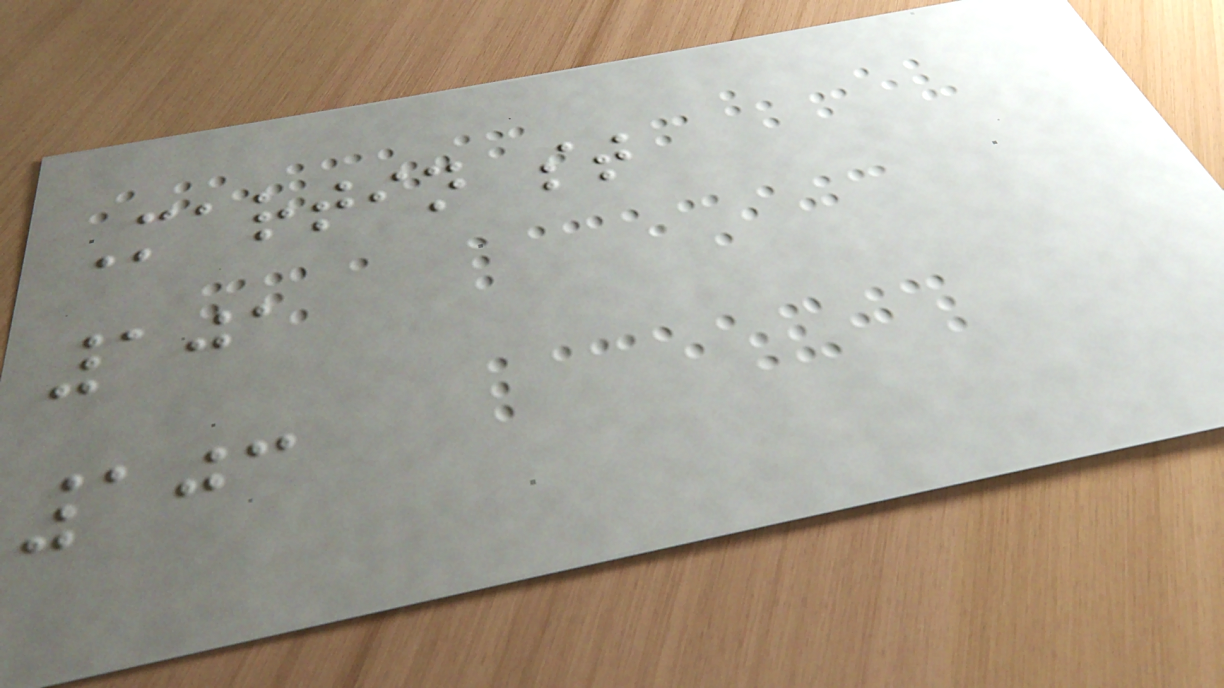Martin st
101
103
